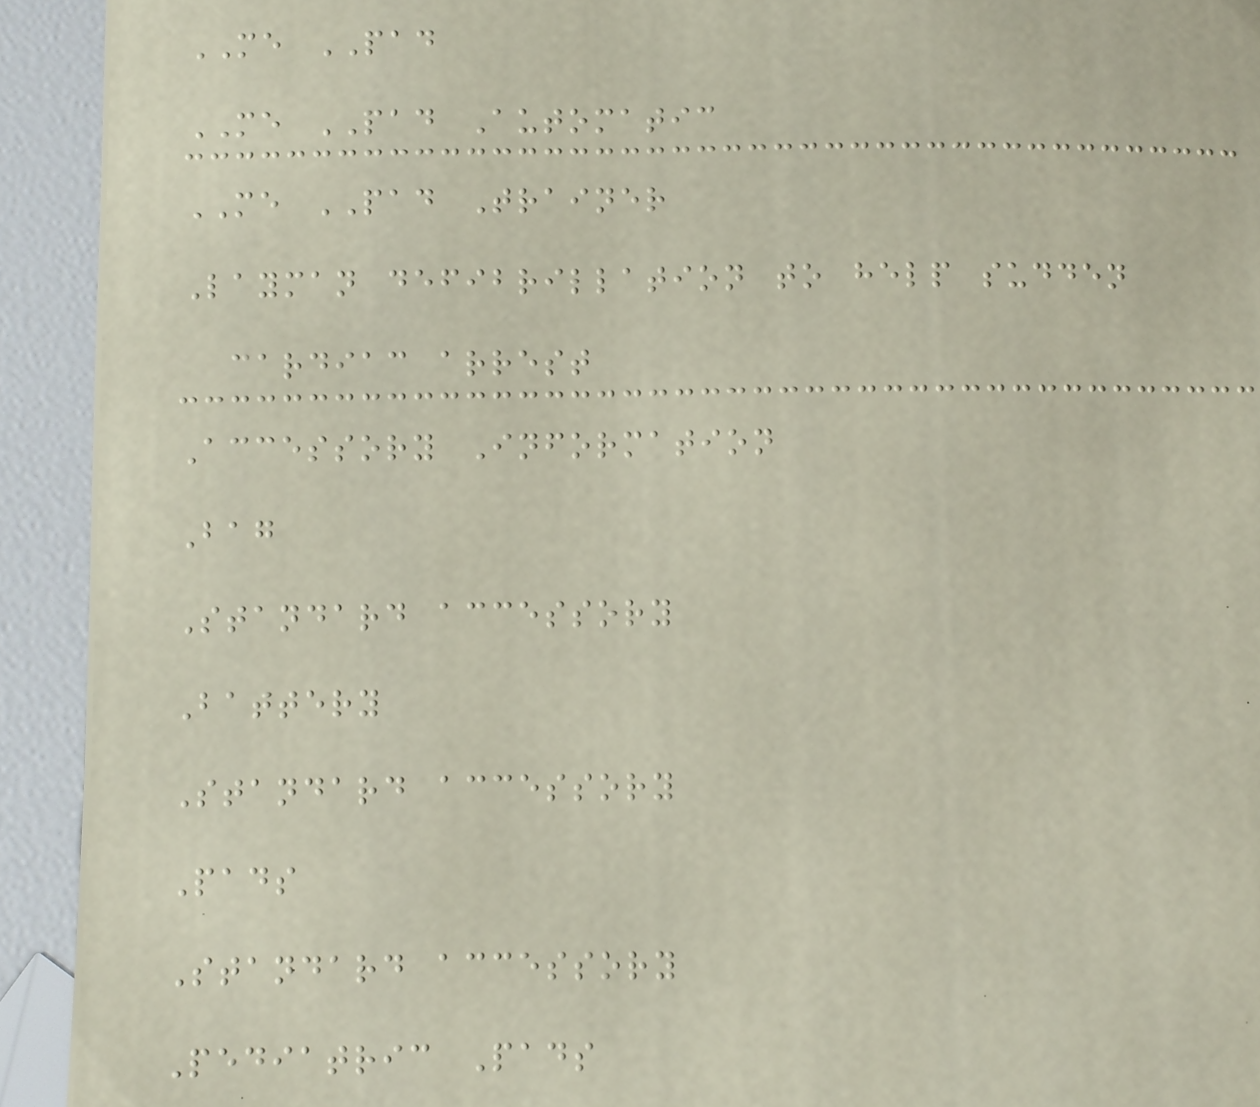ME PAD
ME PAD Automatic
ME PAD Trainer
Layman defibrillation to help sudden
cardiac arrest
Accessory Information
Bag
Standard accessory
Battery
Standard accessory
Pads
Standard accessory
Pediatric Pads
